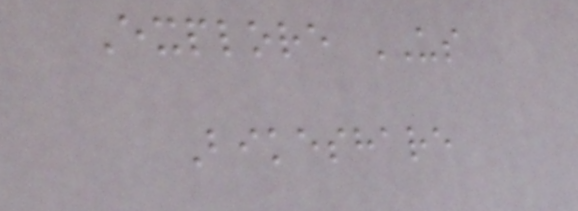Explore US
Bikeshare
